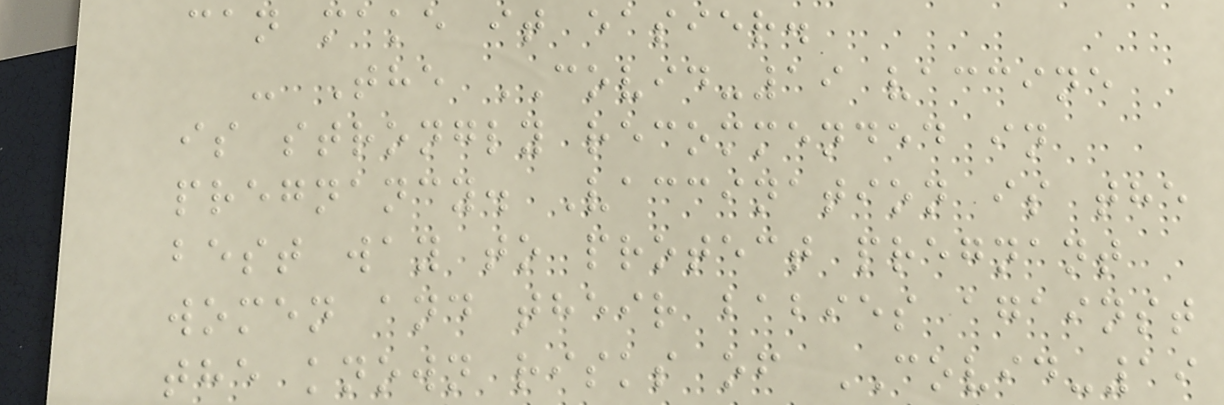can make it easier.
- The COVID-19 vaccine
is strongly recommended in
pregnancy. Vaccination is the
best way to protect pregnant
women and their babies against
the known risks of COVID-19
